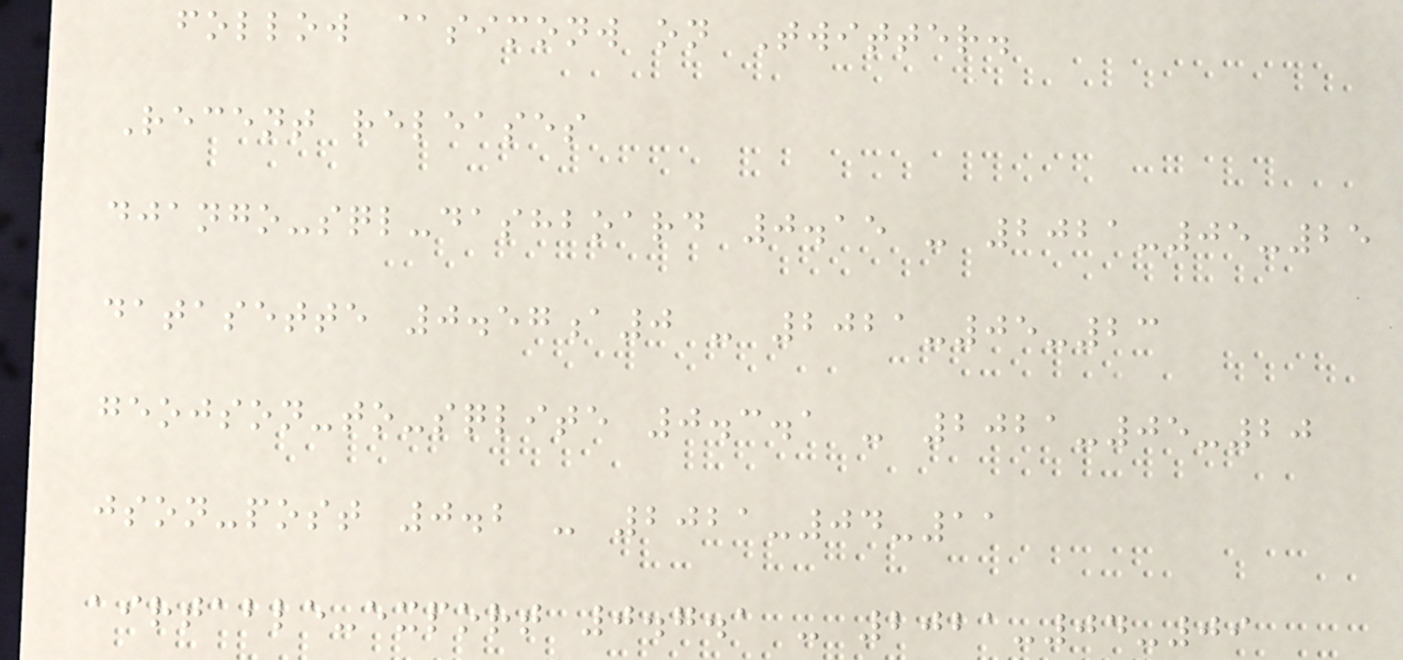follow @simonw on Twitter.
Recent releases
django-sql-dashboard 0.15 - 2021-05-25
datasette 0.57a0 - 2021-05-23
geojson-to-sqlite 0.3.1 - 2021-05-20
json-post 0.2 - 2021-04-11
airtable-export 0.7.1 - 2021-04-09
